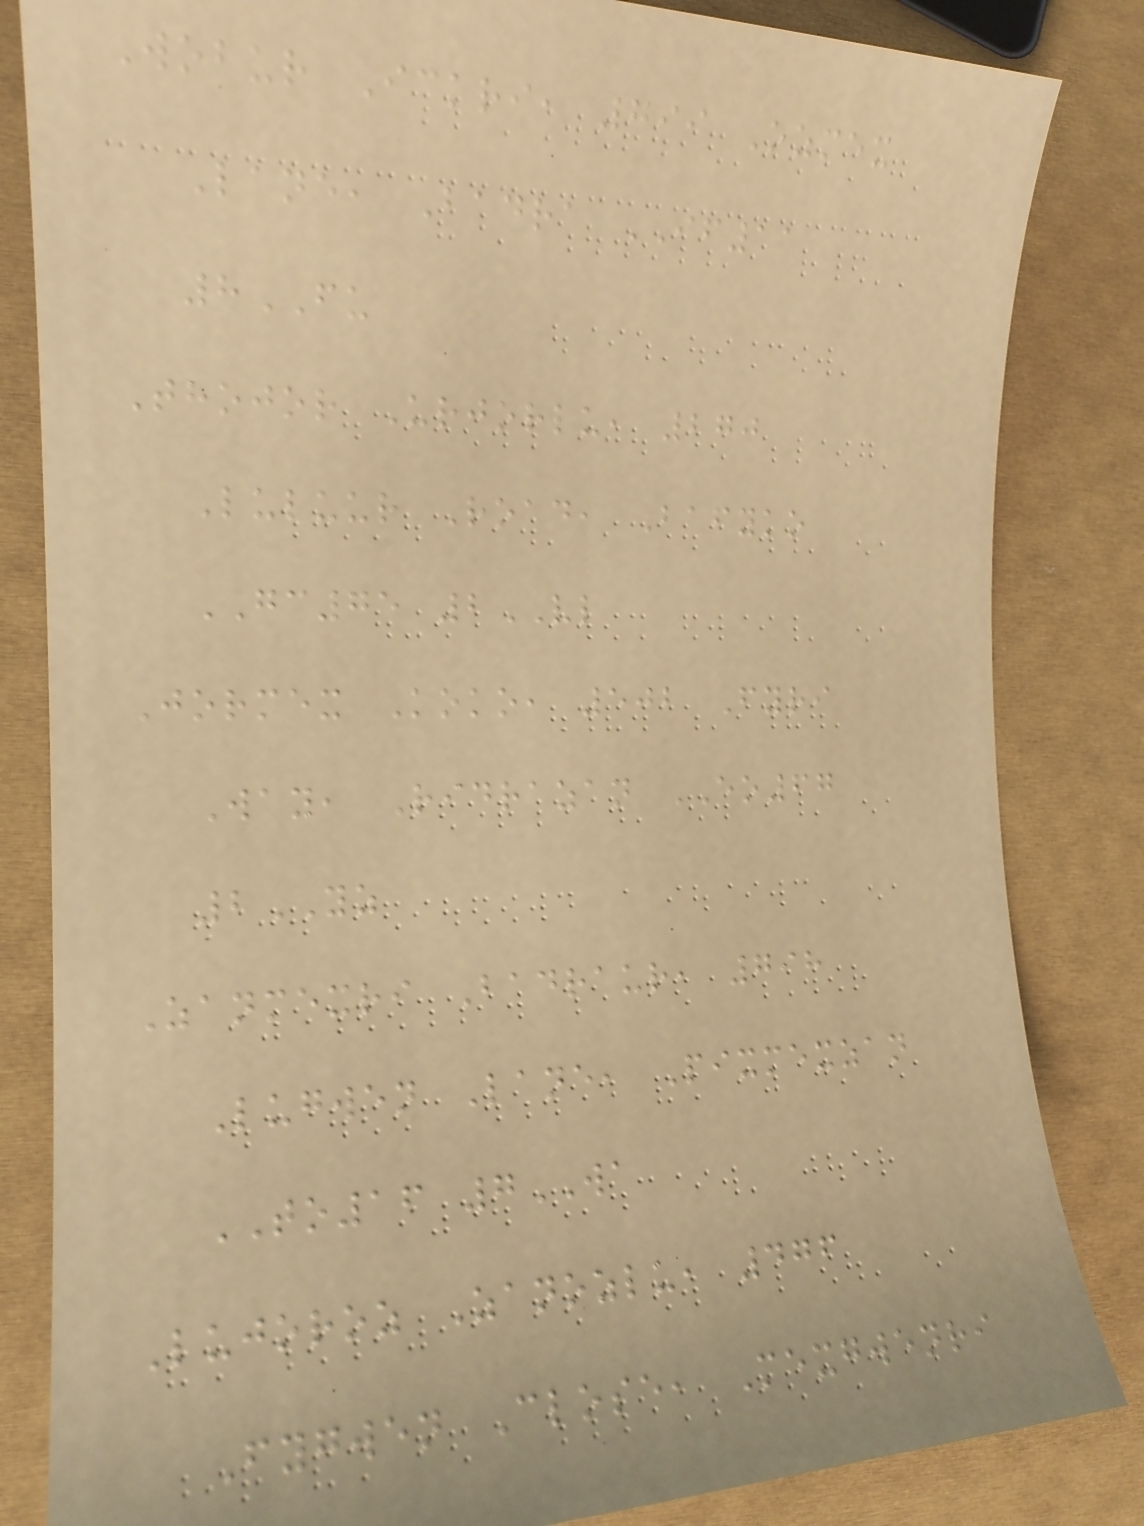Wobur Ickri, 799 Ozmex
Lane, Badra IF11
8FU
Thojor Urjorlu, 270
Luluur Road, Bafyko
GC75 2VL
Jormex Koko, 502 Fyri
Way, Ridrazan EO67
2YZ
Zanmexri Badraur, 798
Lugwen Lane, Pixmexzan
TO16 7WA
Lujoroz Zanozlu, 476
Fygwen Close, Mexgwenri
